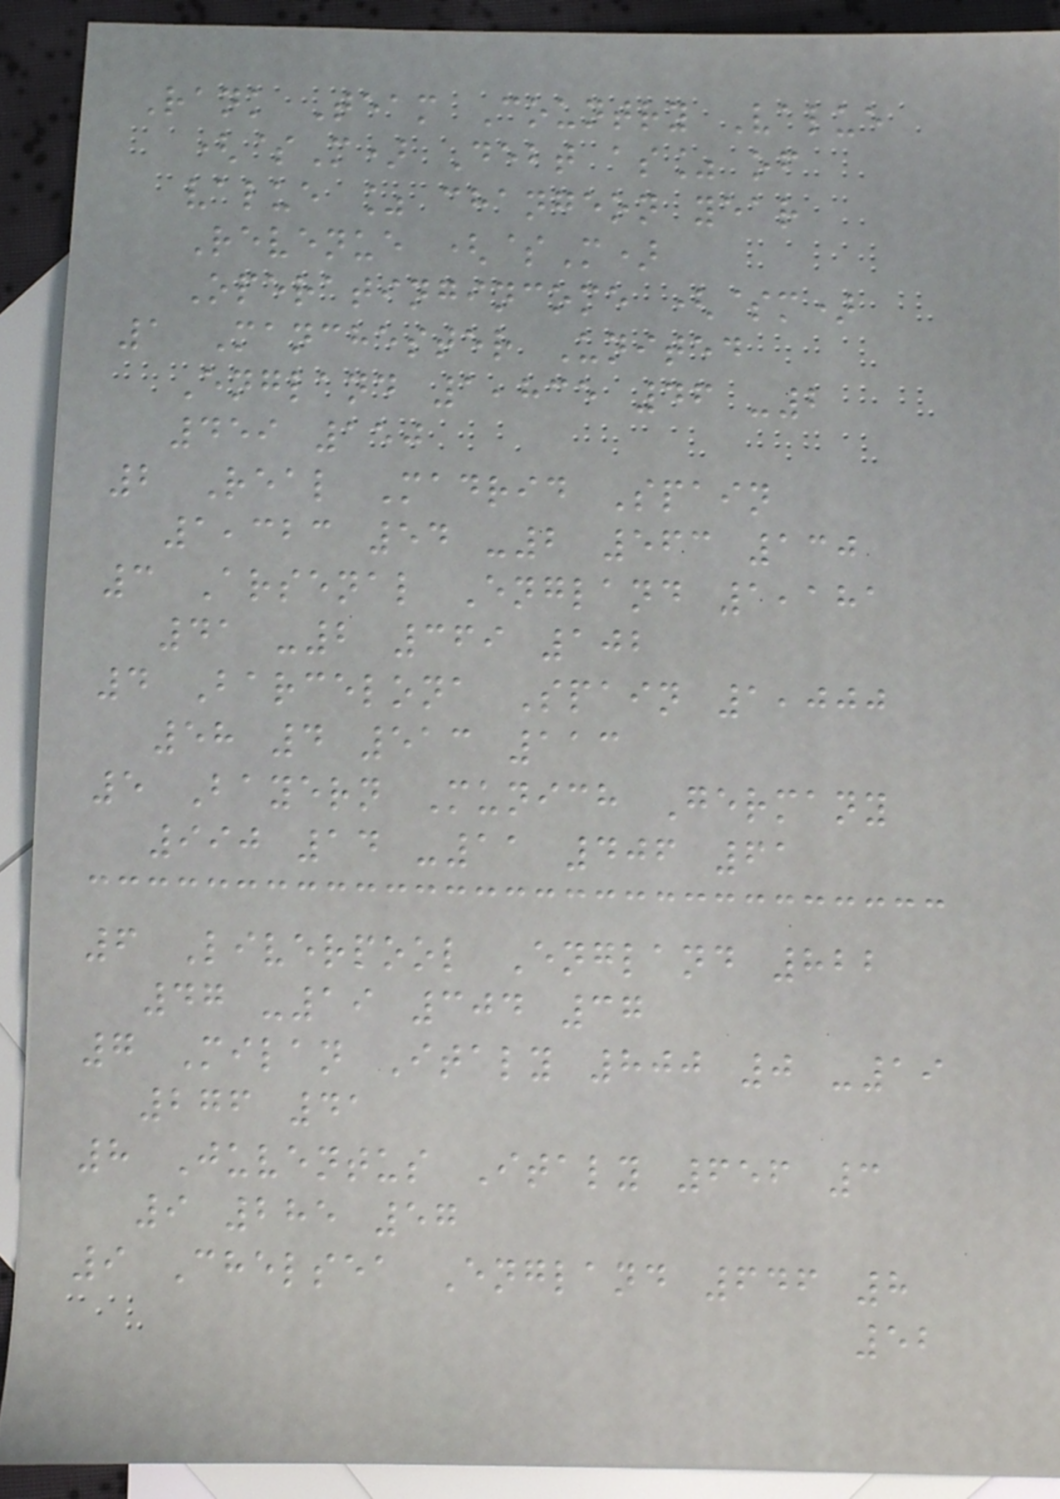Rank Team Country Value
($M) Debt as% of
value % changeon year
Revenue ($M)
Operatingincome ($m)
1 Manchester United
England 1,835 46 -2
459 150
2 Real Madrid Spain
1,323 54 -2 563 130
3 Arsenal England 1,181
41 -2 369 102
4 Barcelona Spain 1,000
58 4 513 113
5 Bayern Munich Germany
990 14 -11 406 61
6 Liverpool England 822
47 -19 304 37
7 Milan Italy 800 0 -19
276 41
8 Juventus Italy 656 3
9 285 57
9 Chelsea England 646 8
52
